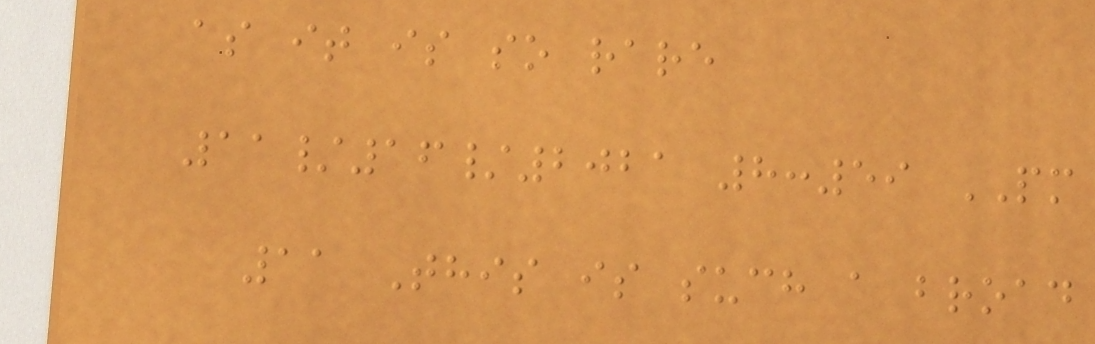as it is so rare
11/16/2021 8:59 PM
11 This is such a broad
